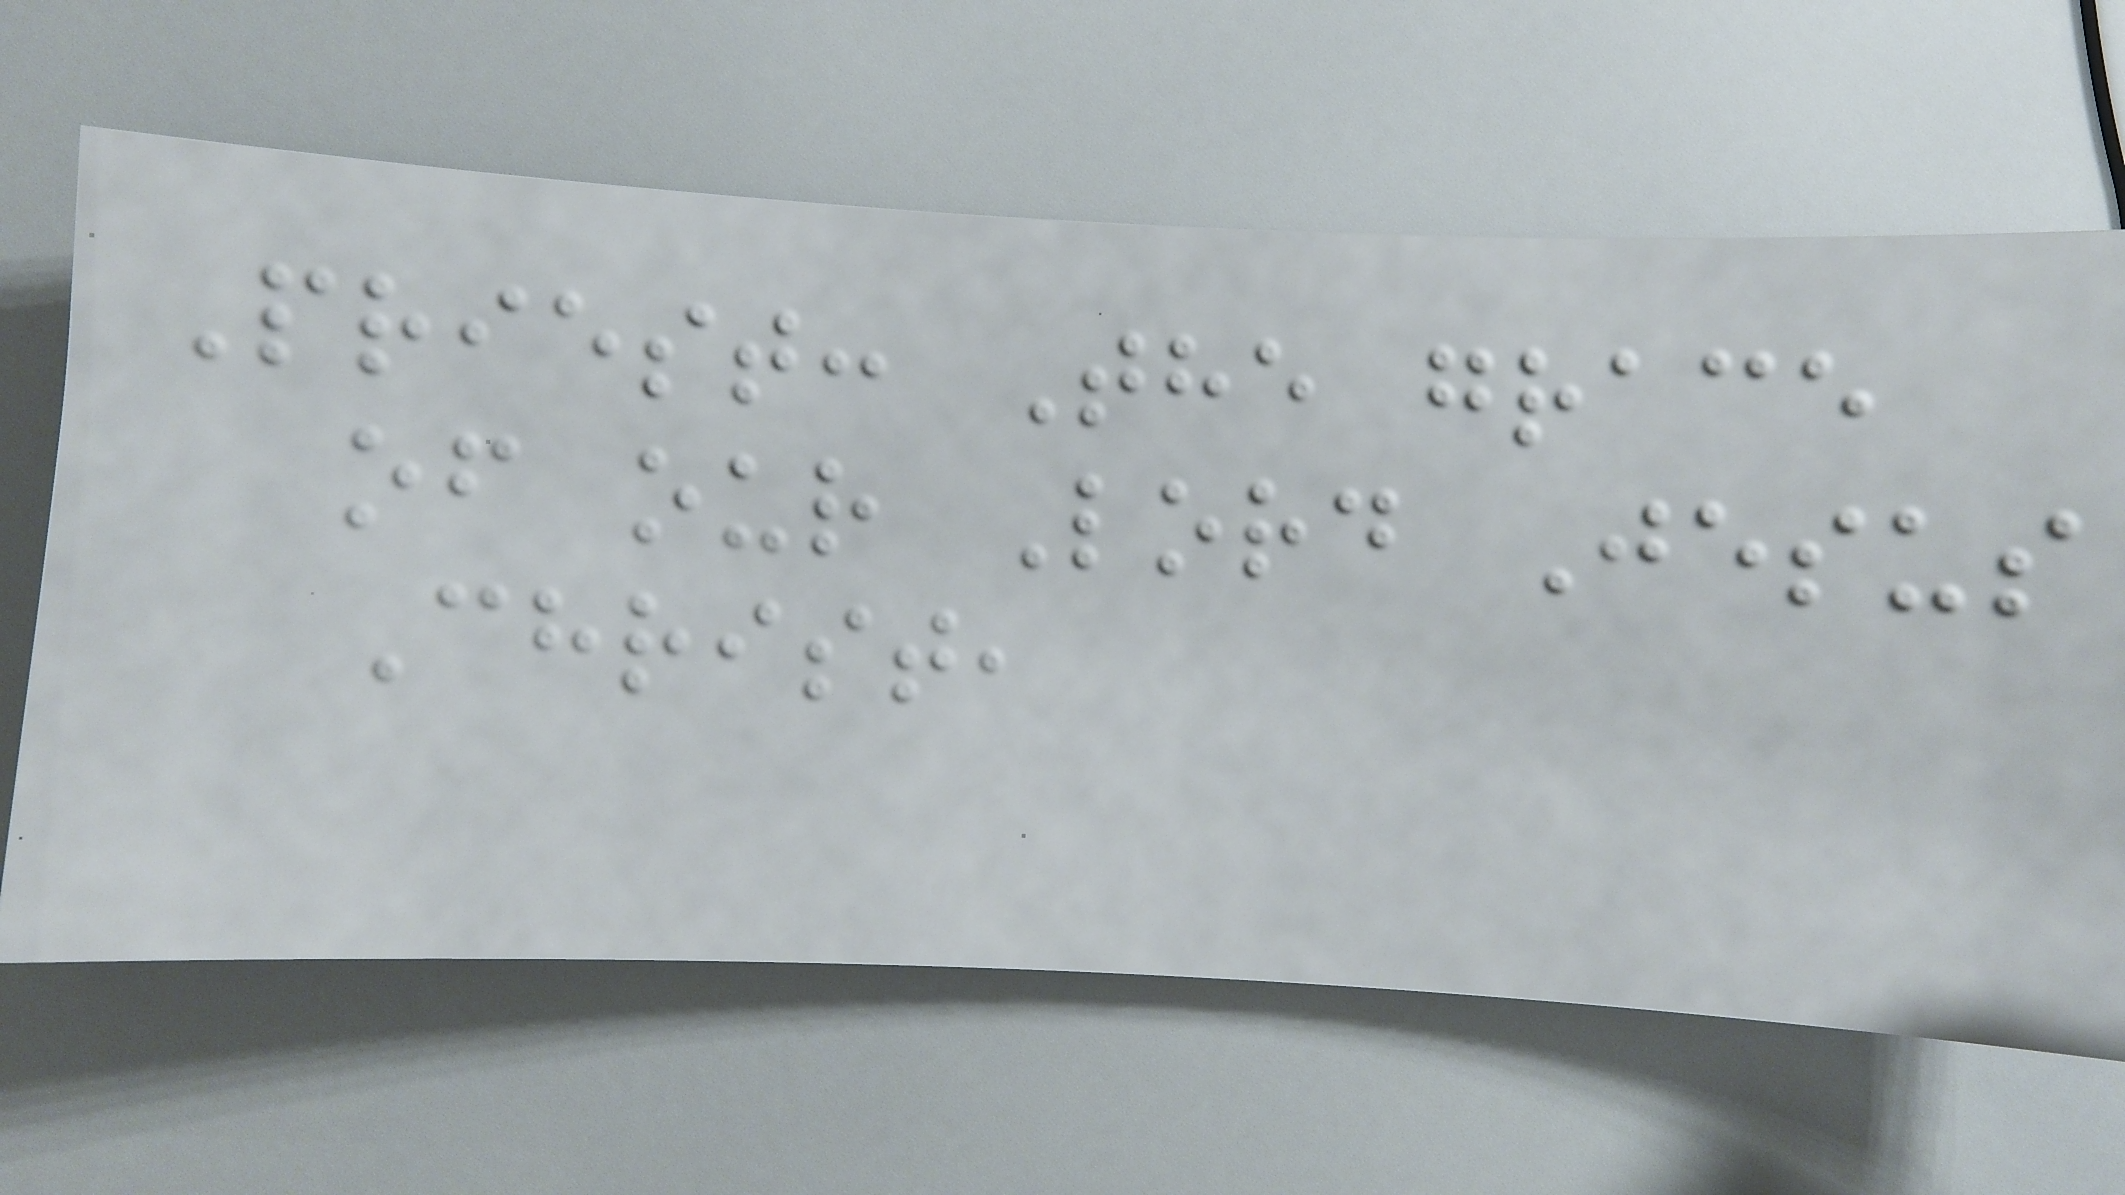Priest: The grace
of our Lord Jesus
Christ,
